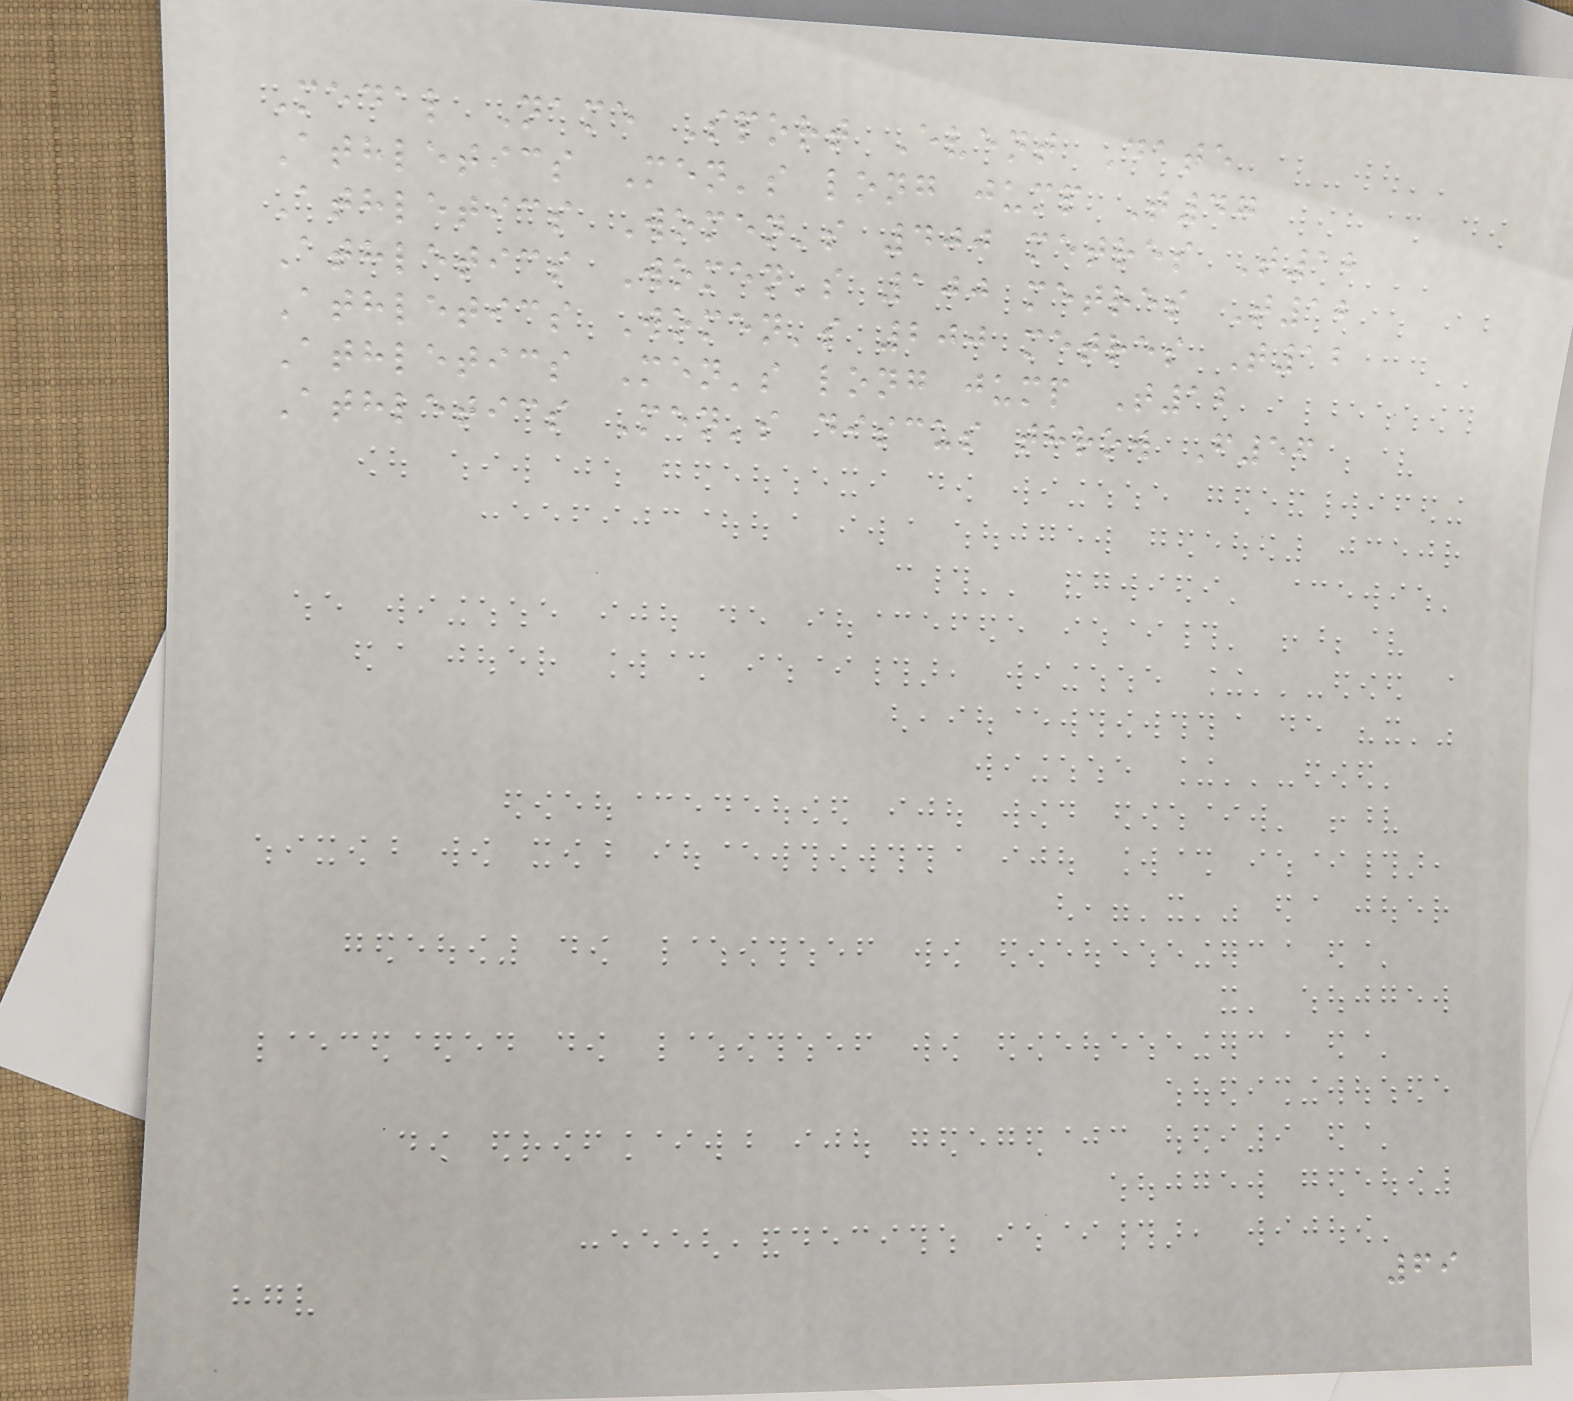Medal Name Sport Event Date
Athletics Men's long jump T47
Athletics Women's 400 metres T12
Athletics Women's 100 metres T12
Athletics Women's 200 metres T12
Athletics Men's long jump T12
Athletics Men's discus throw F56
69
